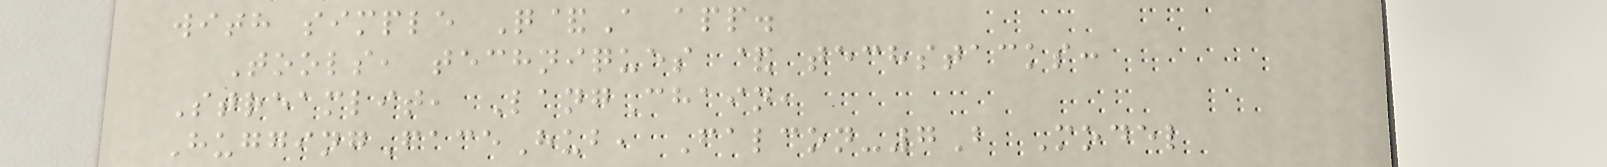with simple Q&A app.
Tools, techniques & techstacks:
Streamlit, LangChain,
HuggingFaceHub, Falcon-7B Model
